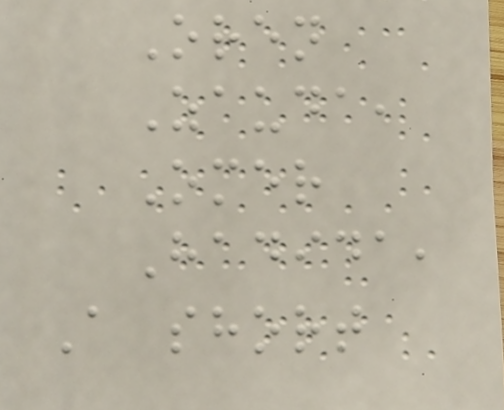Oren
Zauda,
Omer
Hadida,
A short
